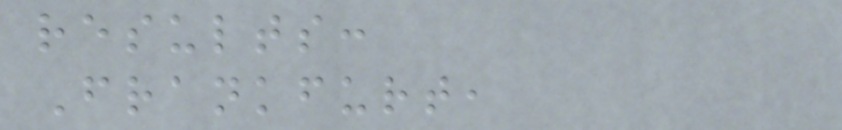results:
Frankfurt,
